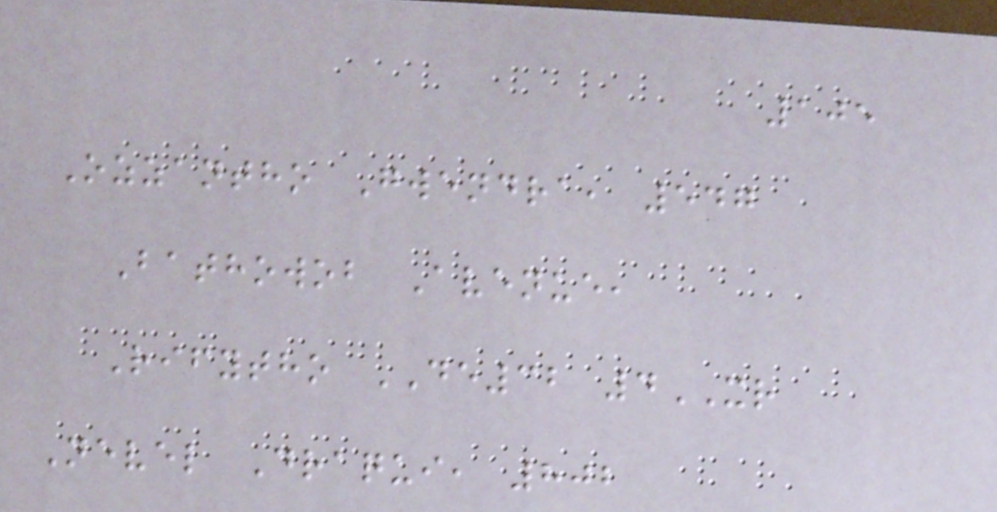105
Ozzantho Gwendra, 547
Bathowob Avenue,
Rifytho DE32 4XR
Nevel Draqui, 802
